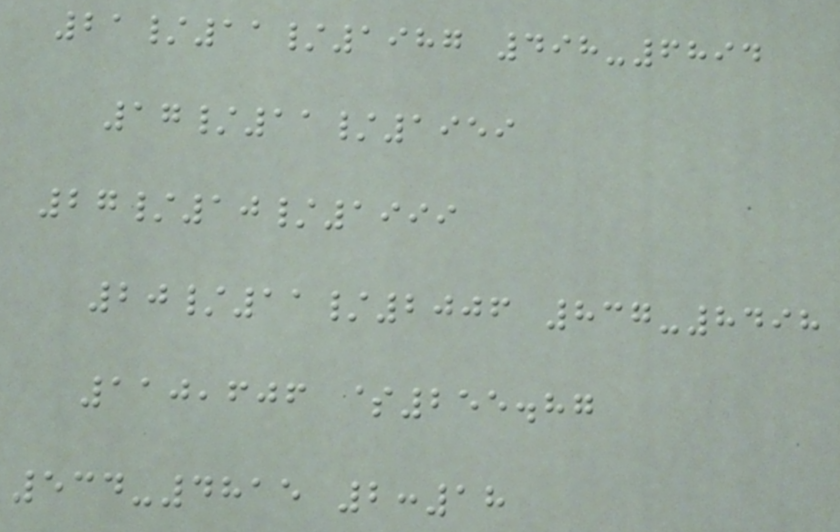21/11/1987 498-6894
17/11/1959
27/10/1999
20/11/2006 837-8498
110,606 $255.87
534-4815 2:18
